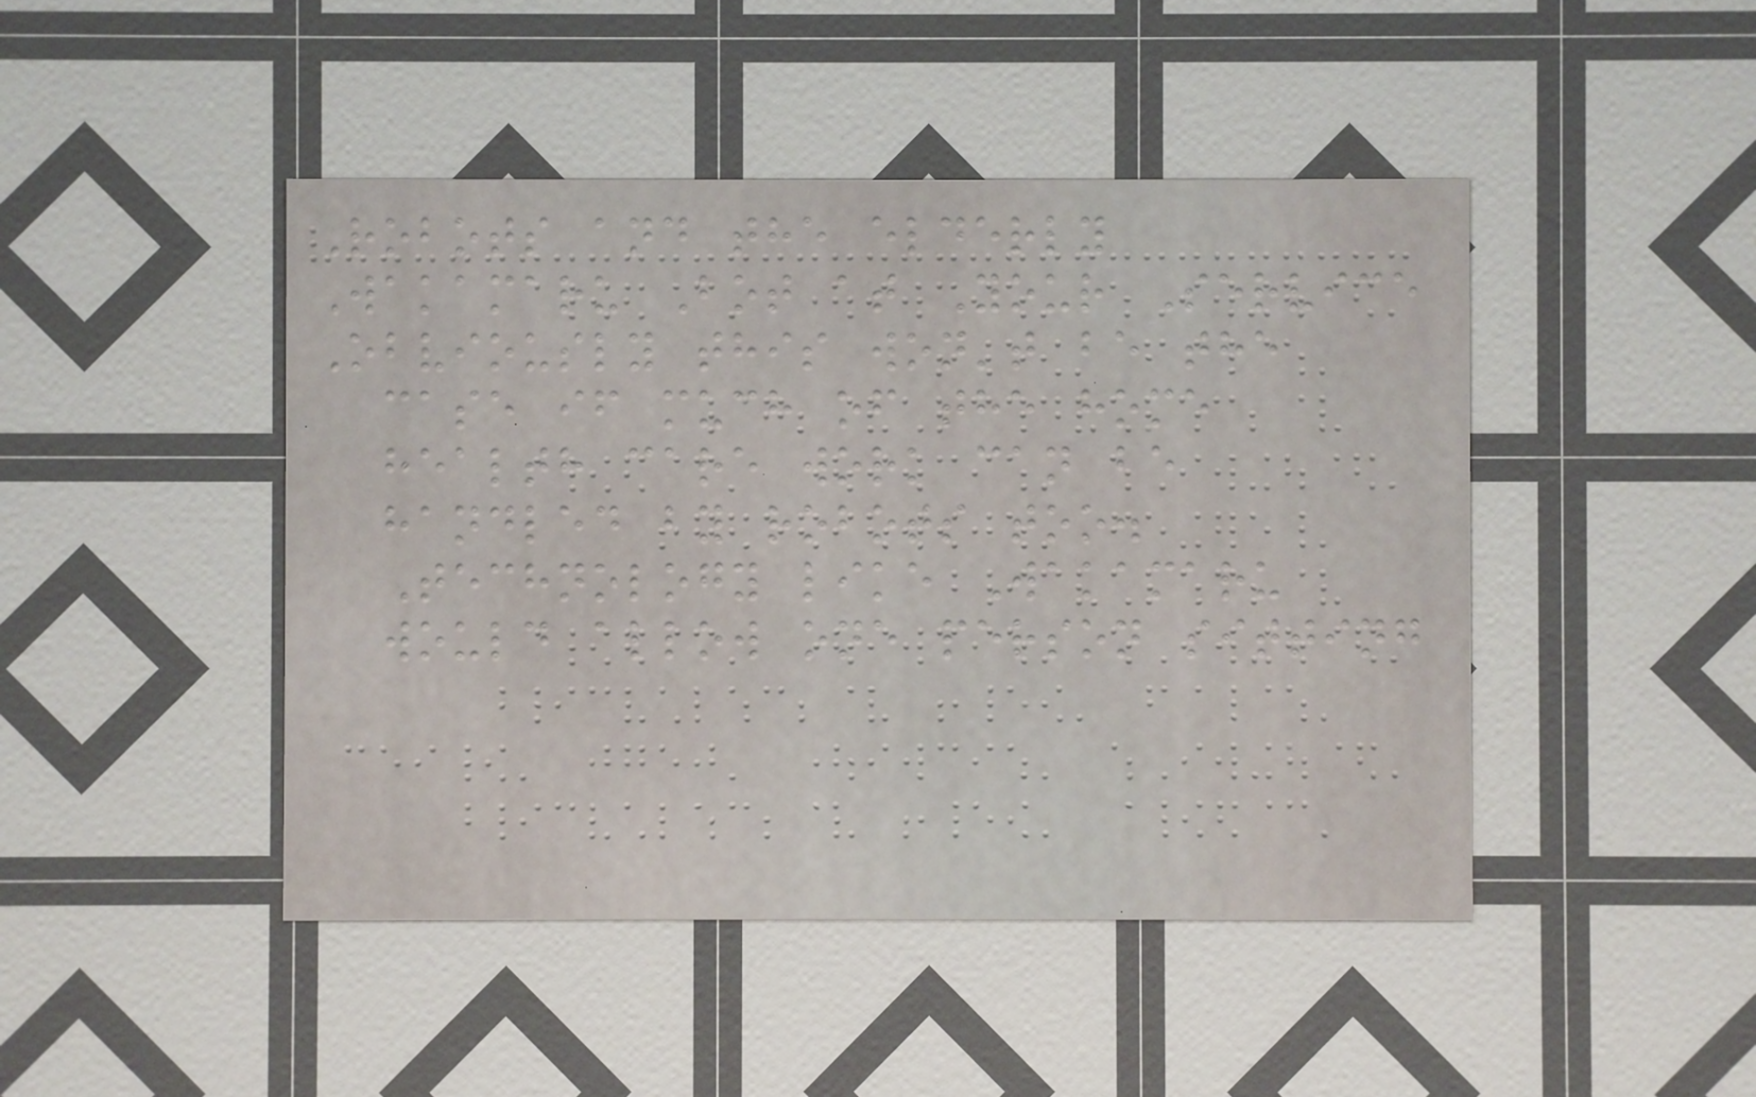Robots and the elderly
Wakamaru Bot at Your Service
Obviously this won't be the
case if much of the home
health care work can be
handled by robots too.
Technology like Wakamaru
would allow one person sitting
